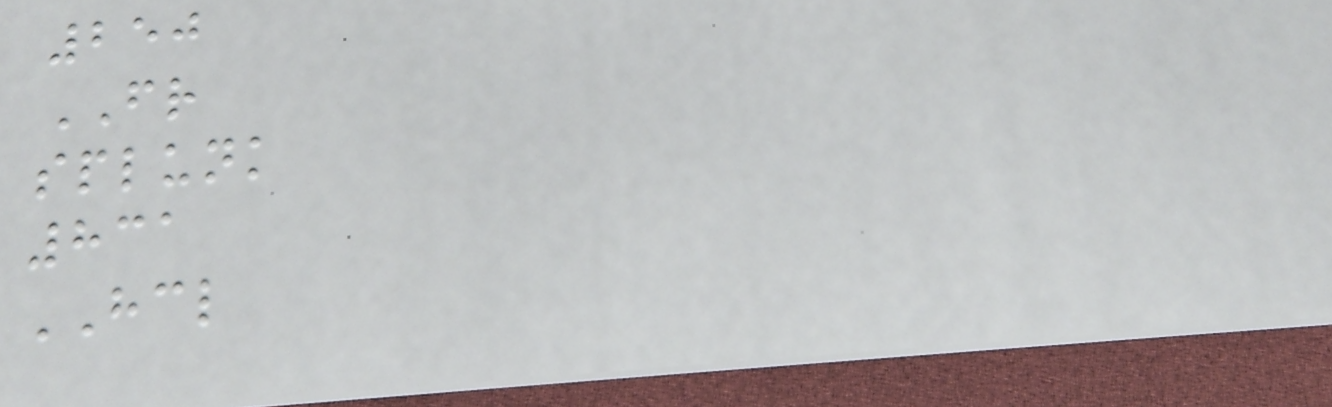250
FR
splunk
831
HCL
